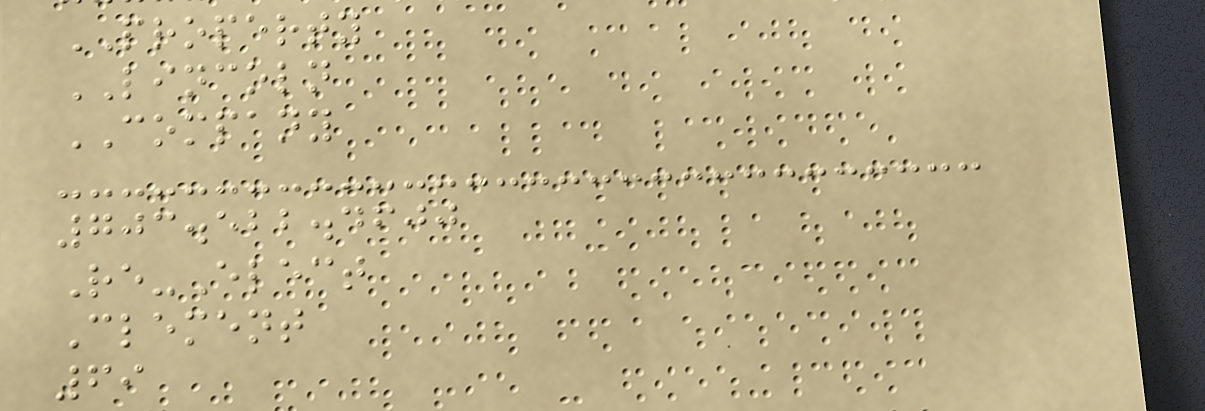PROPERTY
LINCOLN
COMPANY
703.522.4600
Re-Elect
Clement
69
